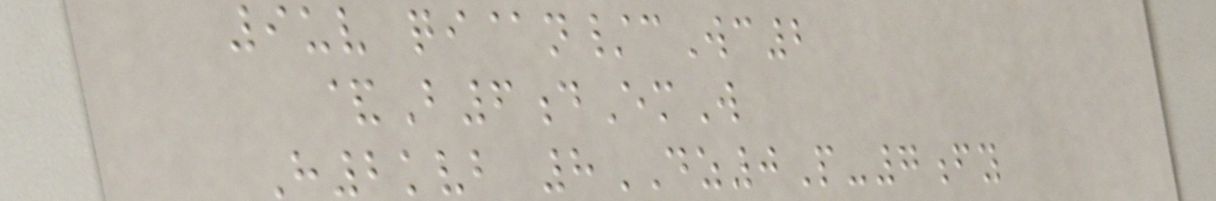9uv qi@n/cWc2
&B6dEmW
H2kvb 8DZ0P-7fy
